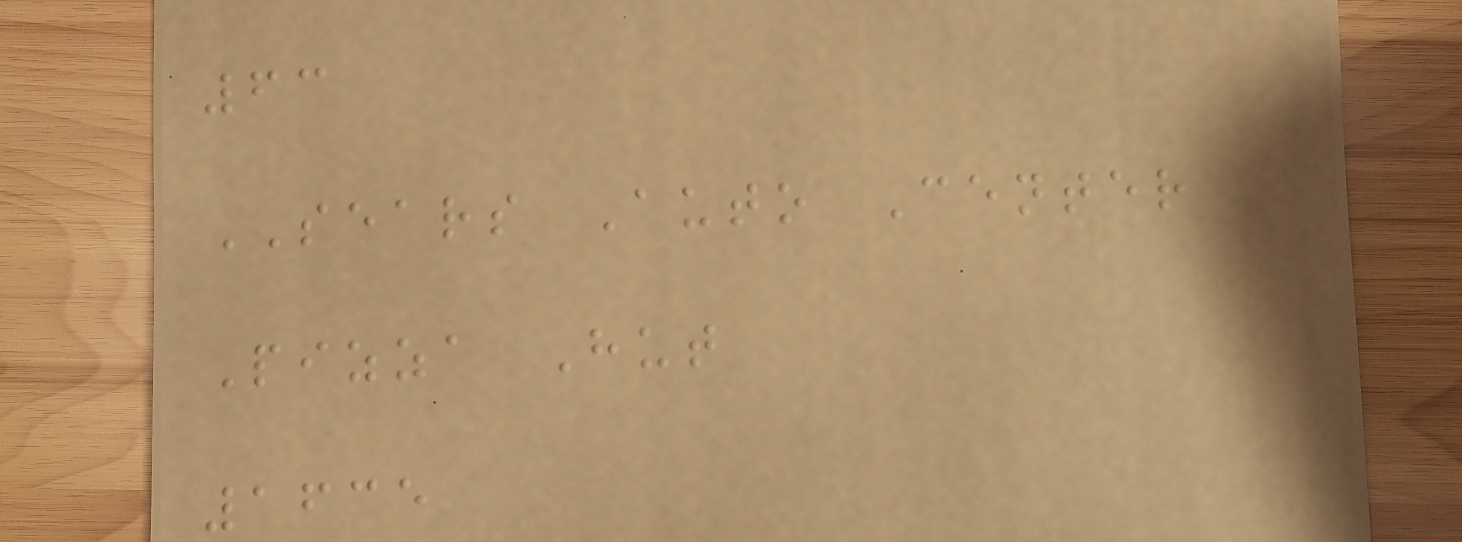63
SEARS Auto Center
Pizza Hut
1635
